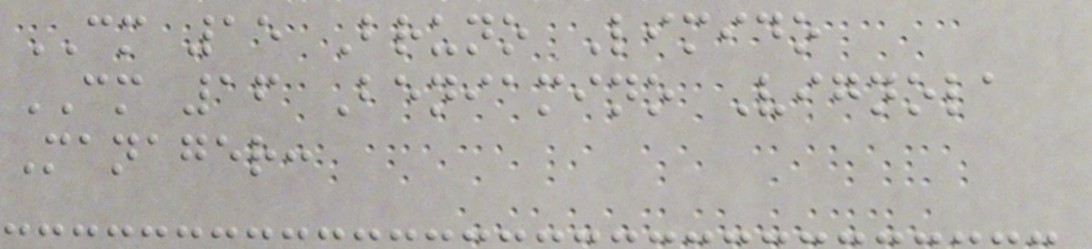CM 15 Bruno Limido
CM 16 Beniamino Vignola
Manager:
